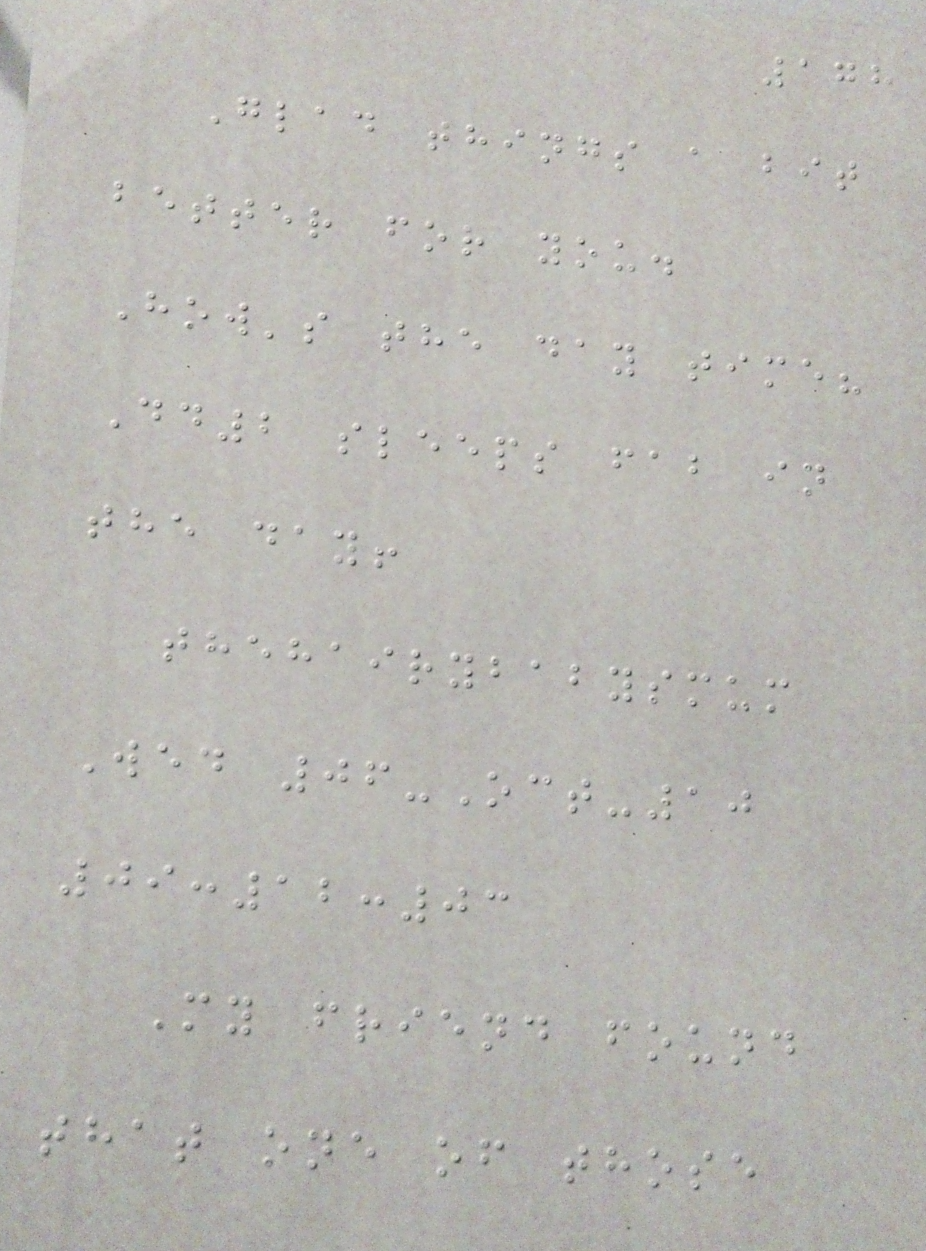178
Glad things a bit
better for you.
How's the day time?
Dd2 sleeps fab in
the day!
thehairybabysmum
Wed 06-Oct-10
09:12:03
My friend found
that one of those
